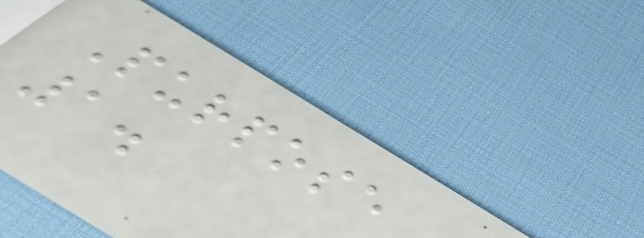Purpose
1.
